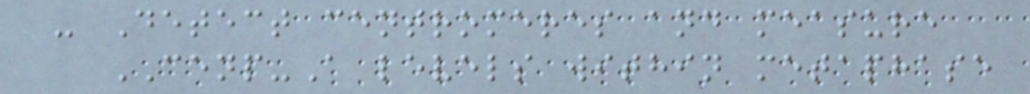- Detect centromeres and measure
CENP-A levels within metaphase
